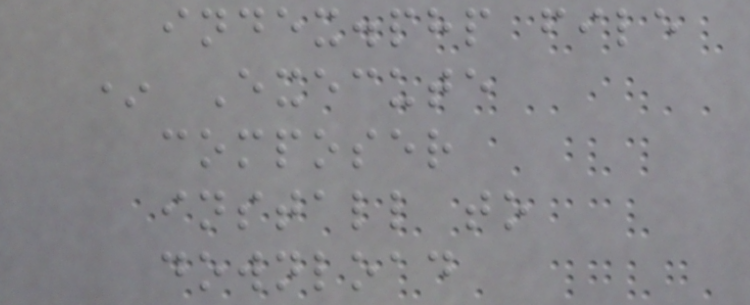index.php file
* Execute
composer
install to
download
